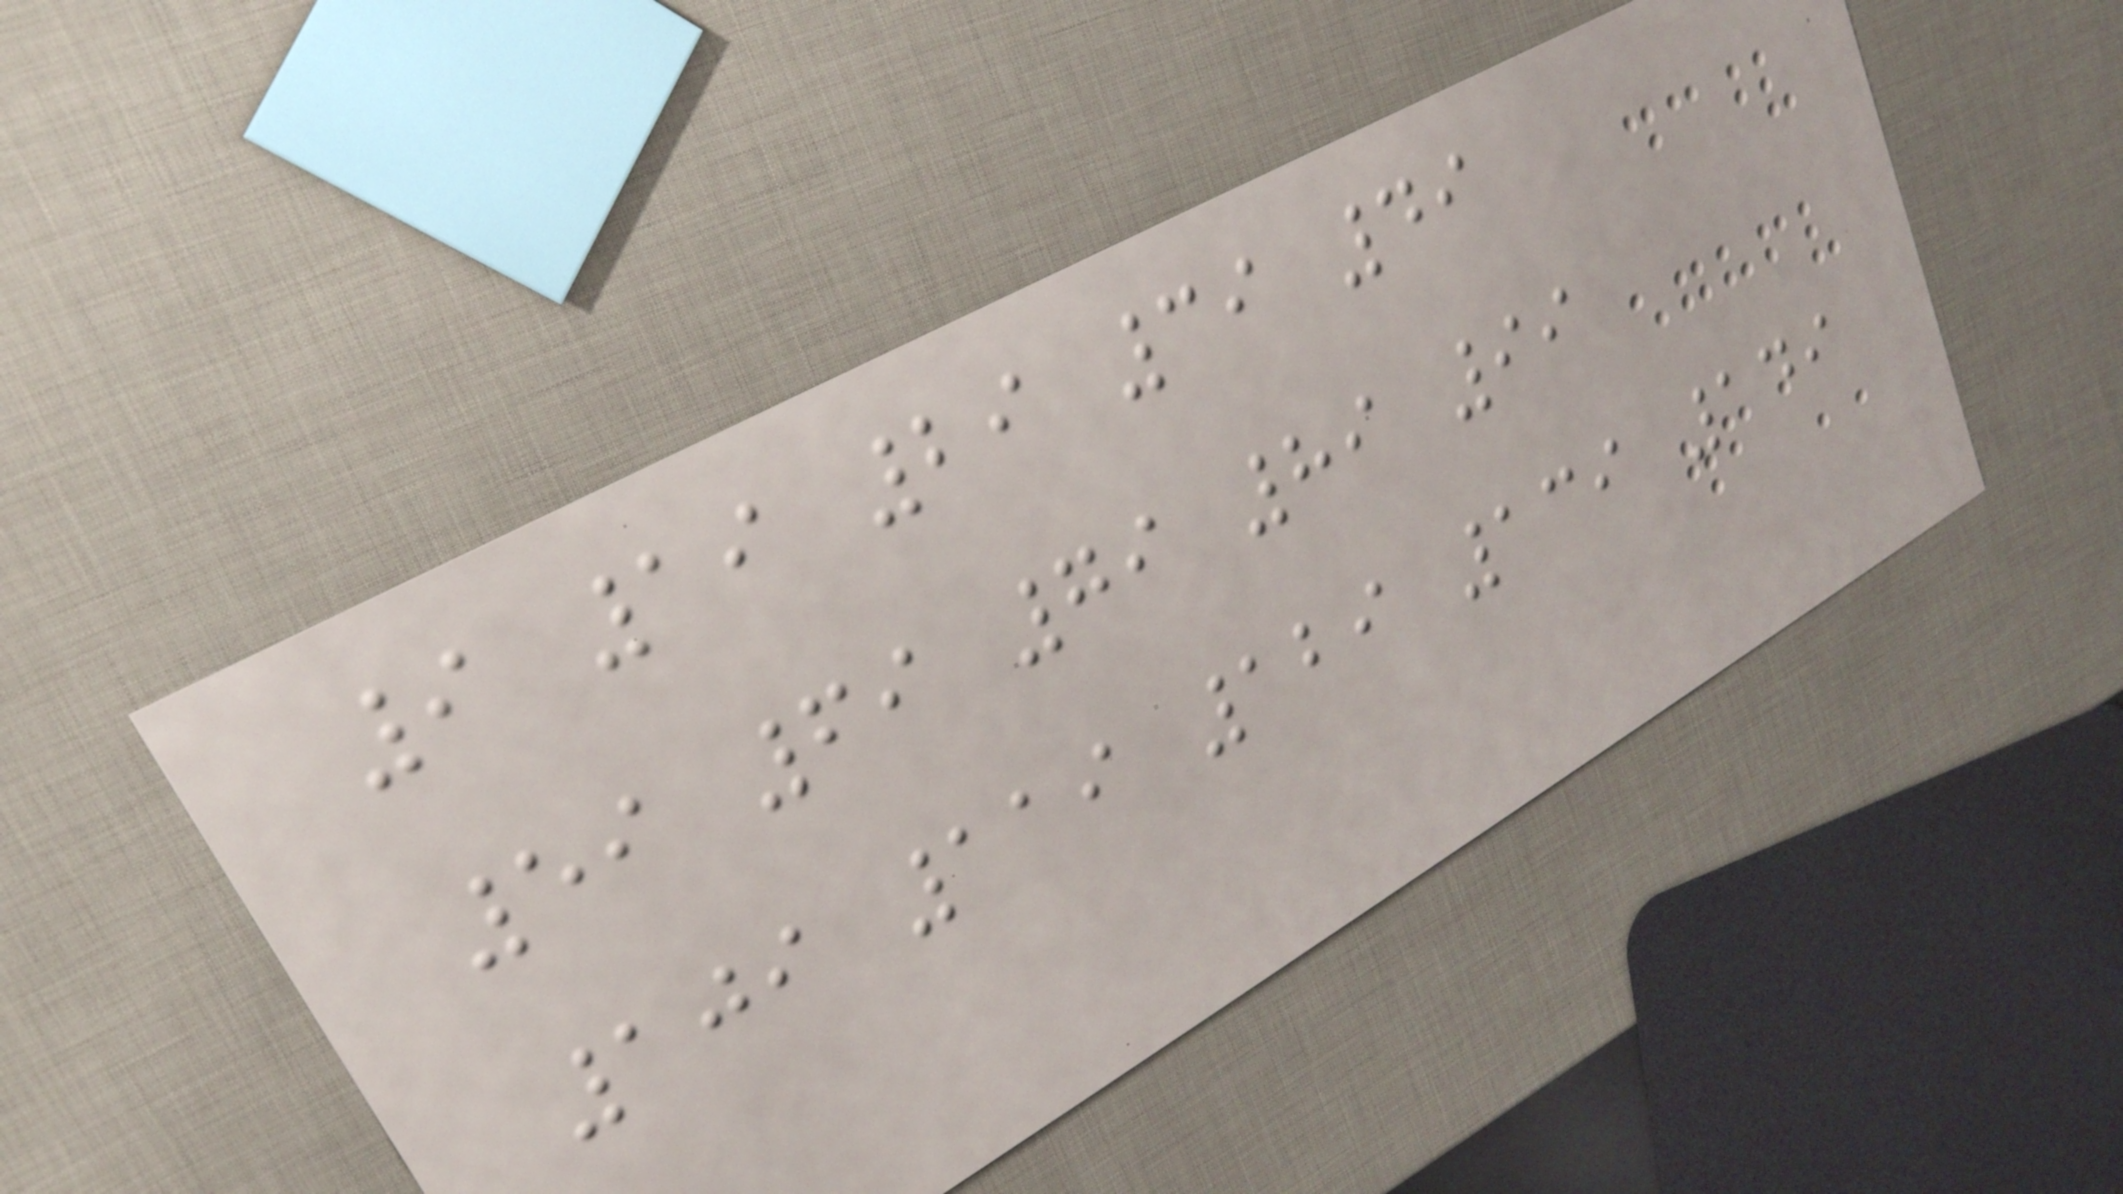9 19 29 39 49
59 69 79 89 99
109 119 129 139 149
